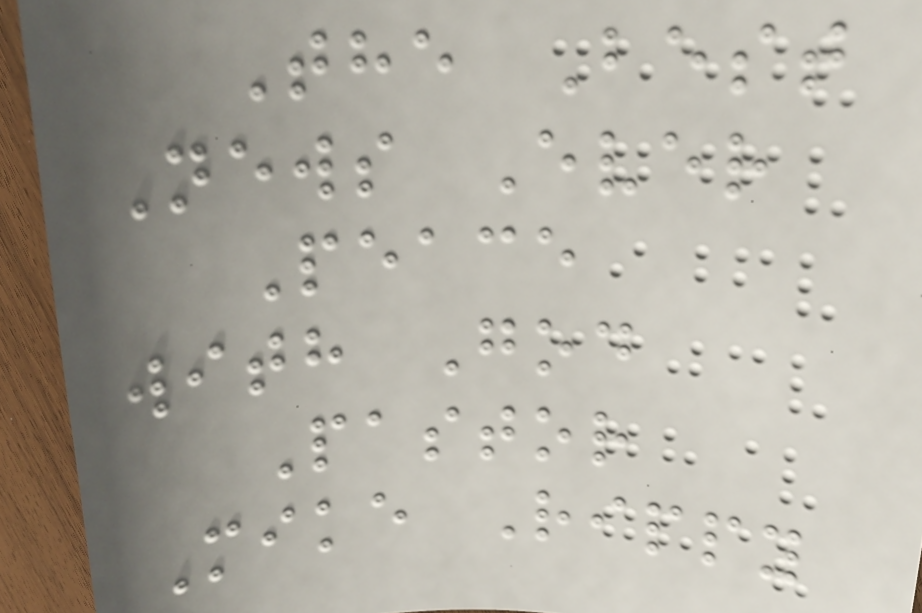The Best
News Ever
Peace
with God
Pastor
Mike Rippy
